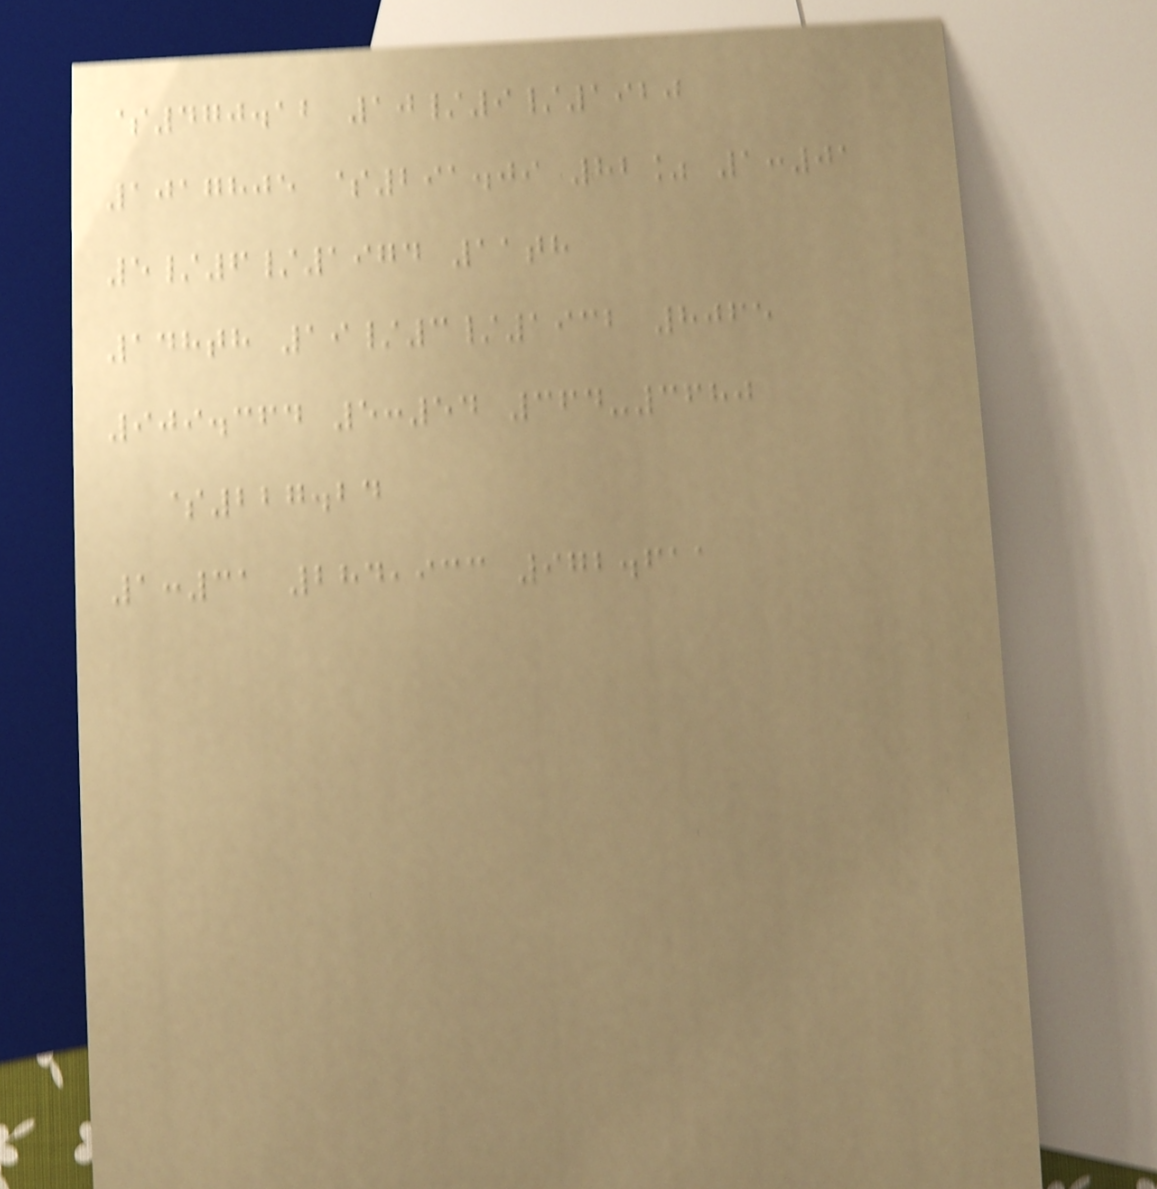$470.12 10/9/1920
1017805 $291.09 82% 1:01
5/6/1974 11th
148th 19/3/1932 8065
909.364 5:54 364-3680
$227.24
1:31 284,933 972.611
